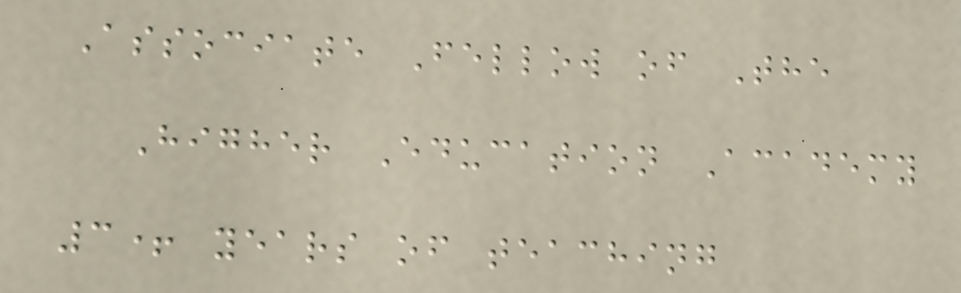Associate Fellow of The
Higher Education Academy
3+ years of teaching
